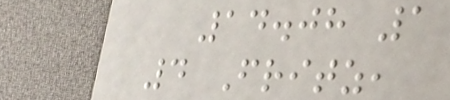14.08 1
4 Fritz,
